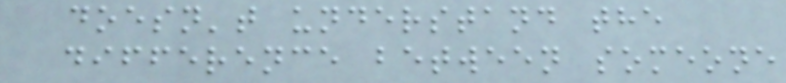doesn't understand the
difference between someone
